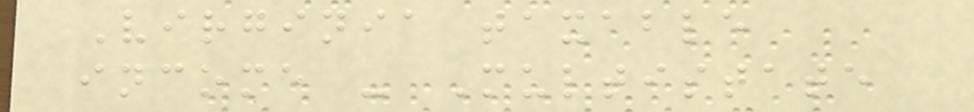Virginia taxable
income - Multistate
